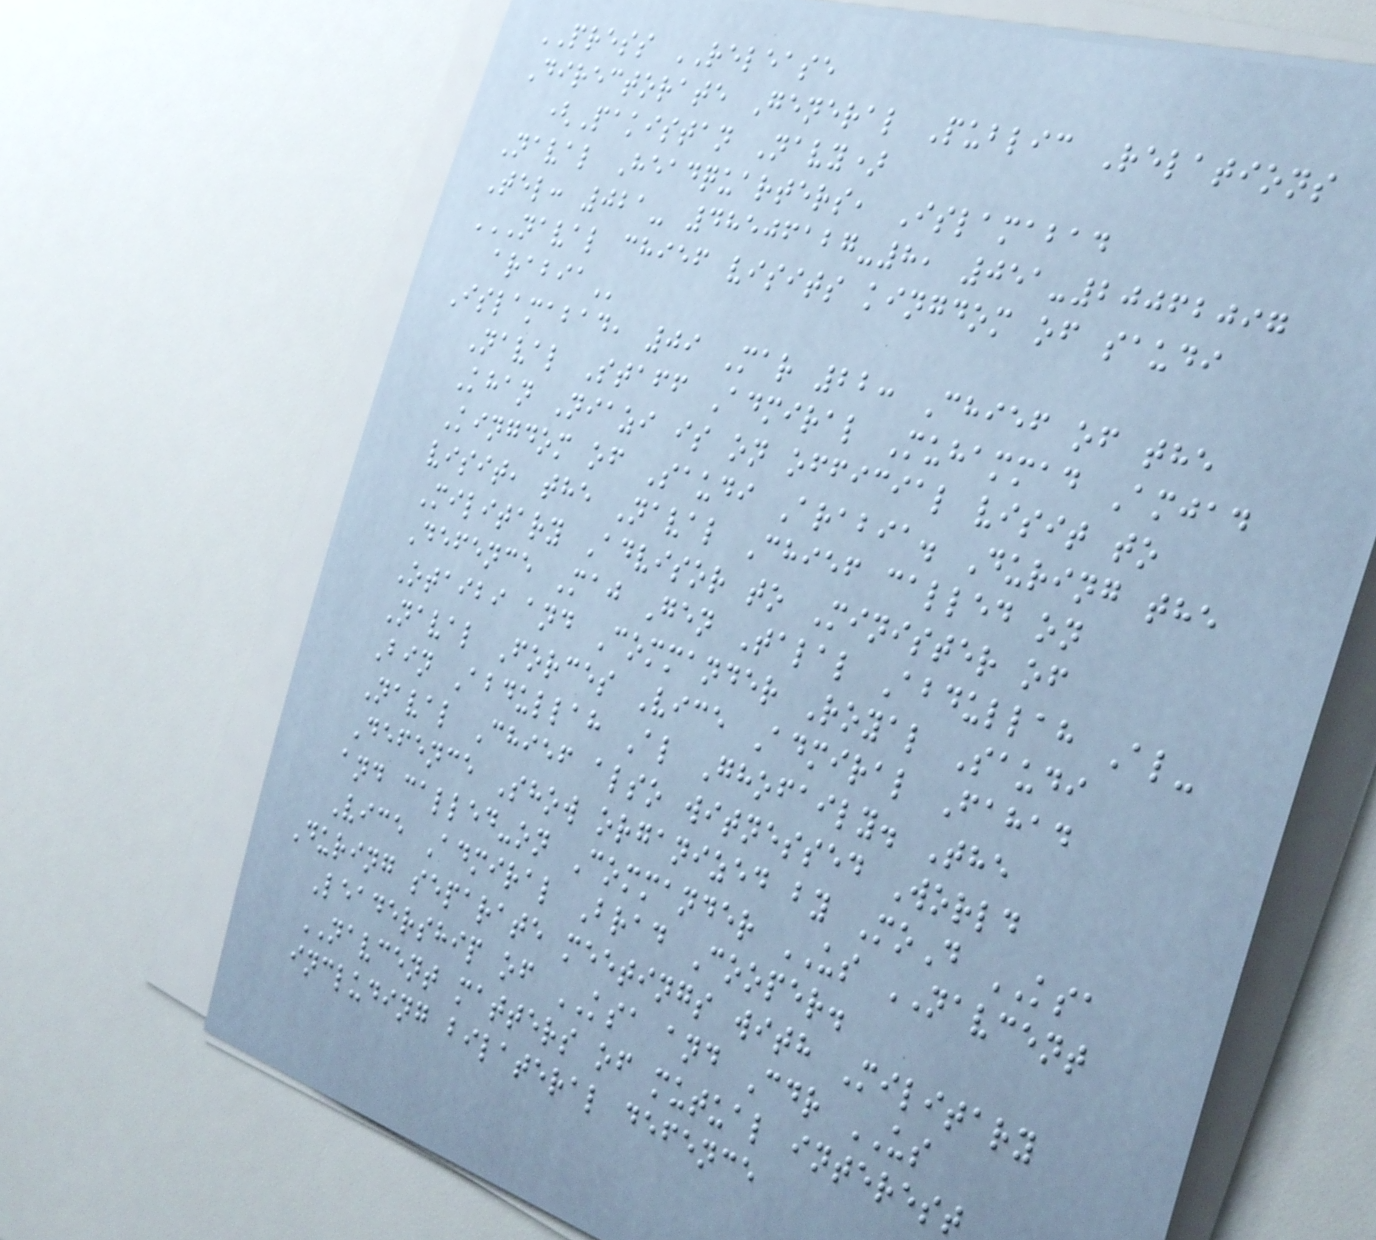PRESS RELEASE
Directorate General Public Relations
(Pakistan Navy)
Naval Headquarters, Islamabad
Tel: 021- 48506127-8, 051-20062097
NAVAL CHIEF VISITS KINGDOM OF SAUDI
ARABIA
Islamabad, 09 Mar 22: Chief of the
Naval Staff Admiral Muhammad Amjad
Khan Niazi is on official visit to
Kingdom of Saudi Arabia. During the
visit, the Naval Chief called on
Military Advisor to Minister of
Defence Maj Gen Talal Abdullah Al-
Otaibi and Commander Royal Saudi
Naval Forces Vice Admiral Fahad
Bin Abdullah Al Ghofaily. The
Naval Chief also witnessed World
Defence Show organized by MoD KSA
and called-on Commander US NAVCENT
Vice Admiral Brad Cooper.
During separate meetings with Military
Leadership of KSA and Cdr US
NAVCENT matters of mutual interest
including bilateral defence
